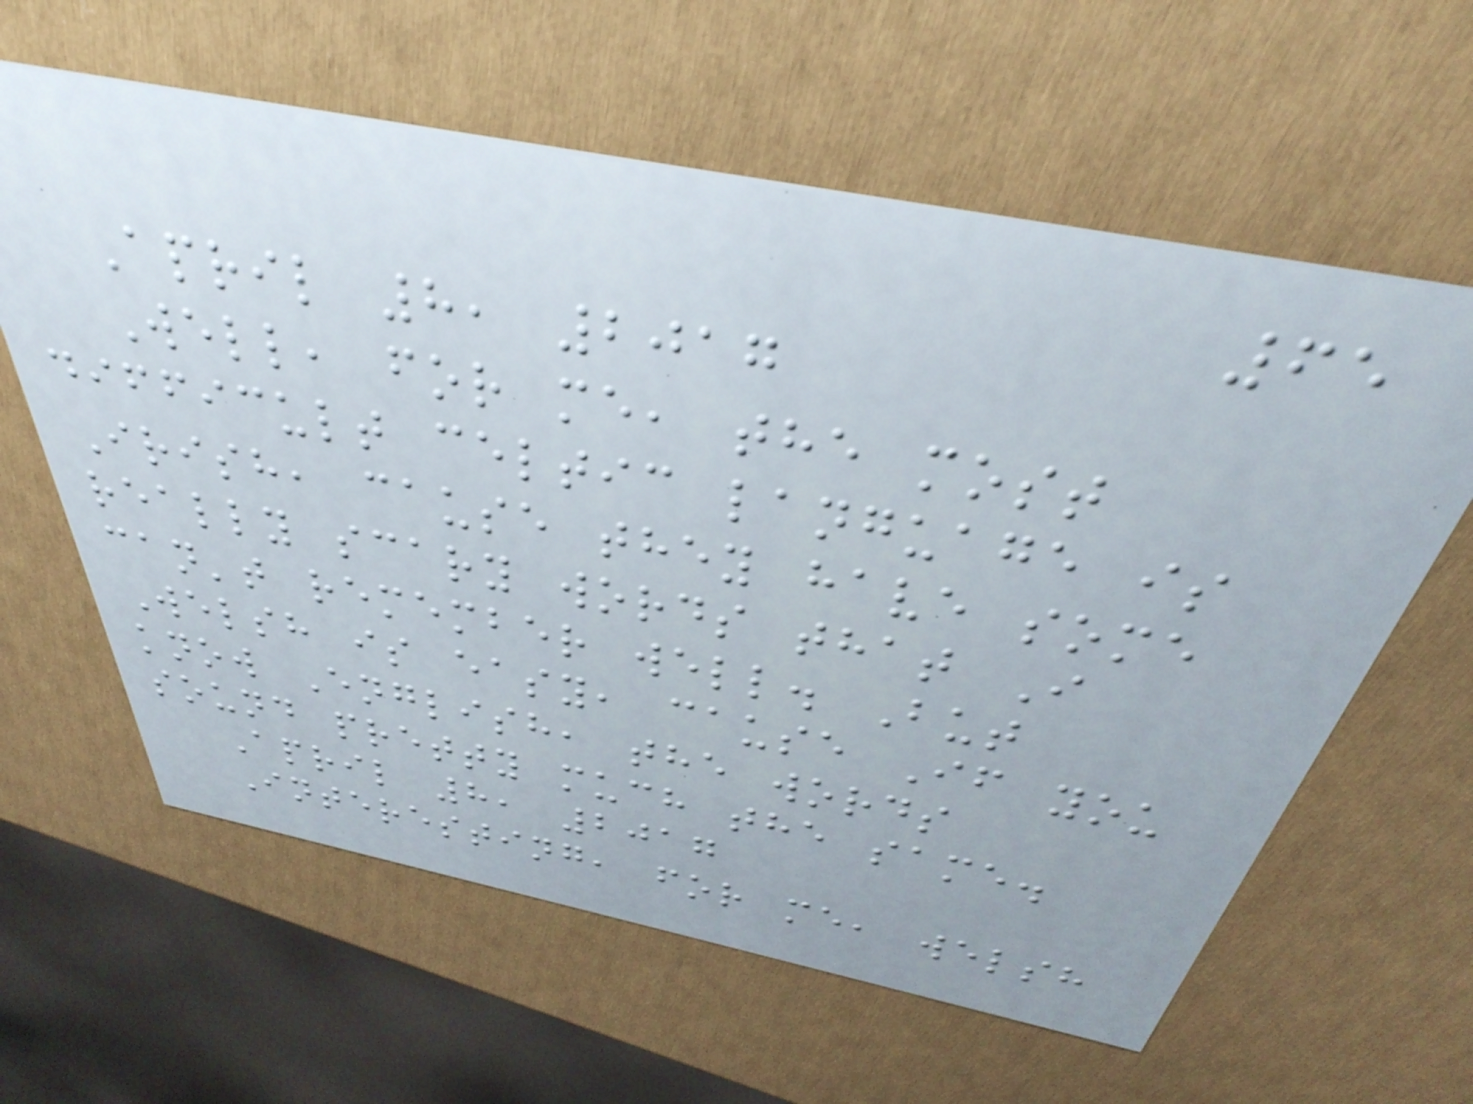65
April 8, 2017
Well, for me, the most
difficult celtic language is
Irish, cause they have some
really scary words that I
can't remember well. But
Welsh is easy, cause If you
know English, the words
sound pretty much the same.
April 8, 2017
Interesting, for me, welsh
